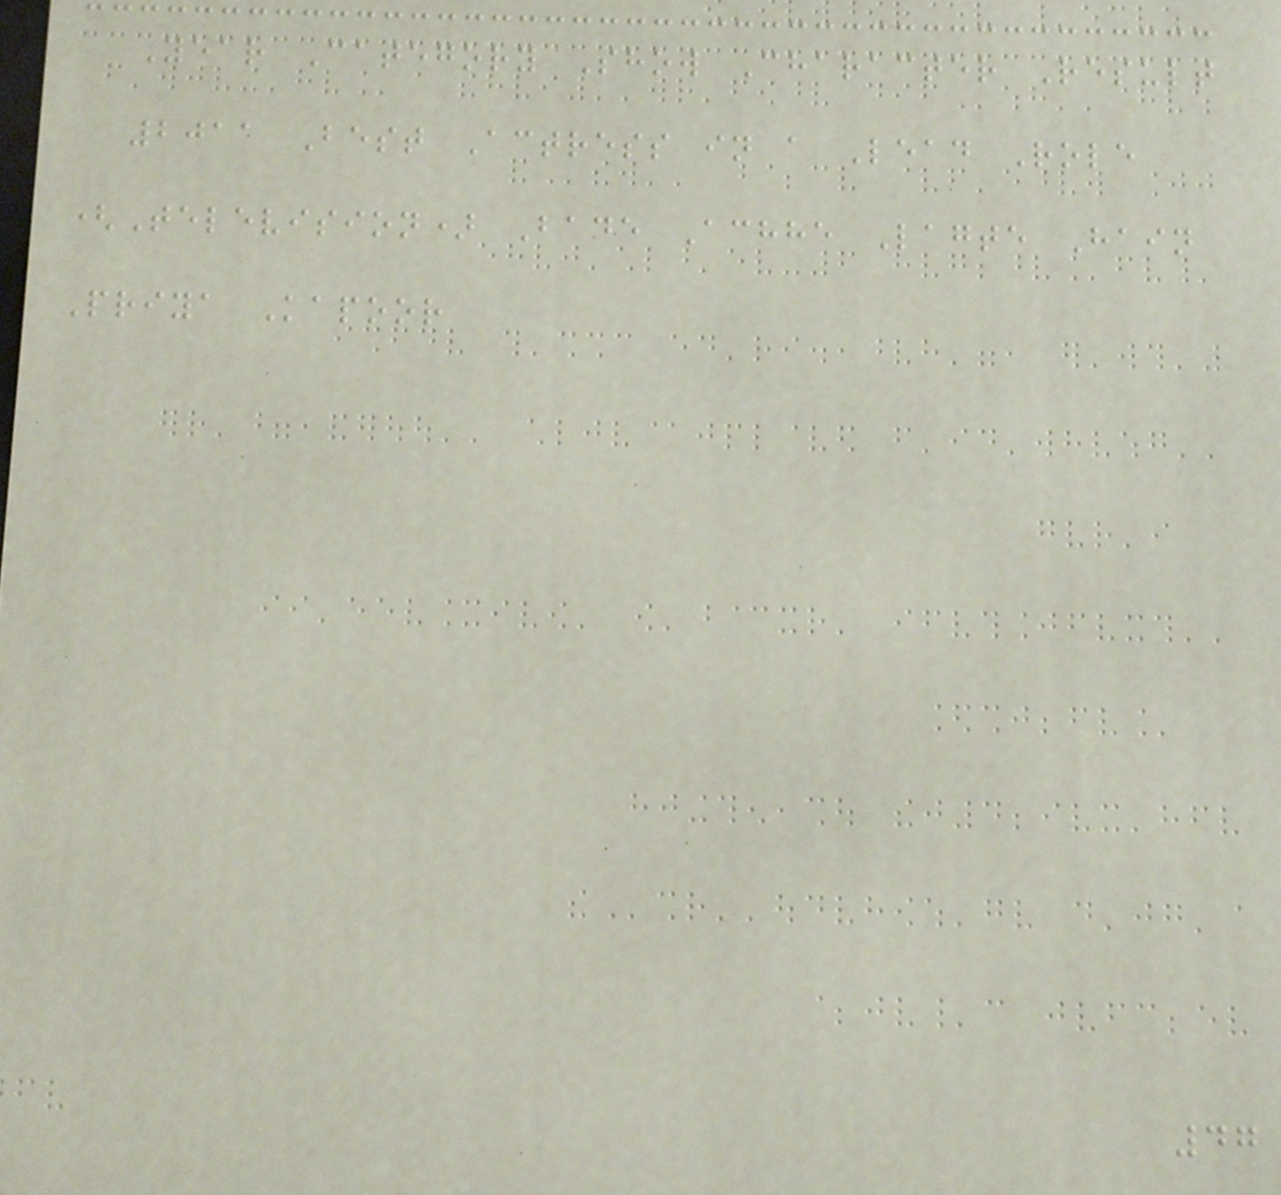Year Category Show Character Result
2011 Best Actress in a Lead Role
(Television) Bade Achhe Lagte Hain
Priya Kapoor
47
